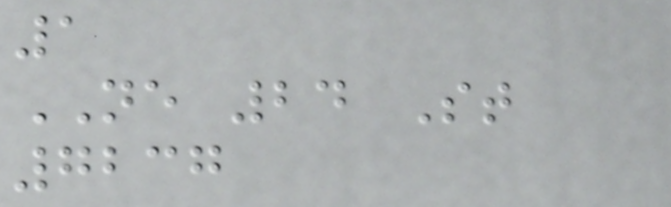1
NE 24 St
7237
